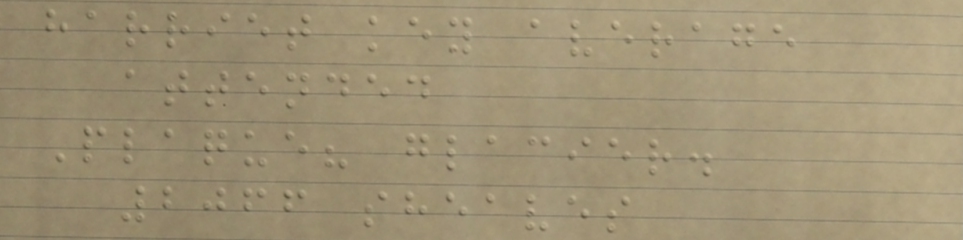harriet key average
attended
Plaque? glacier.
2066 sheaves
